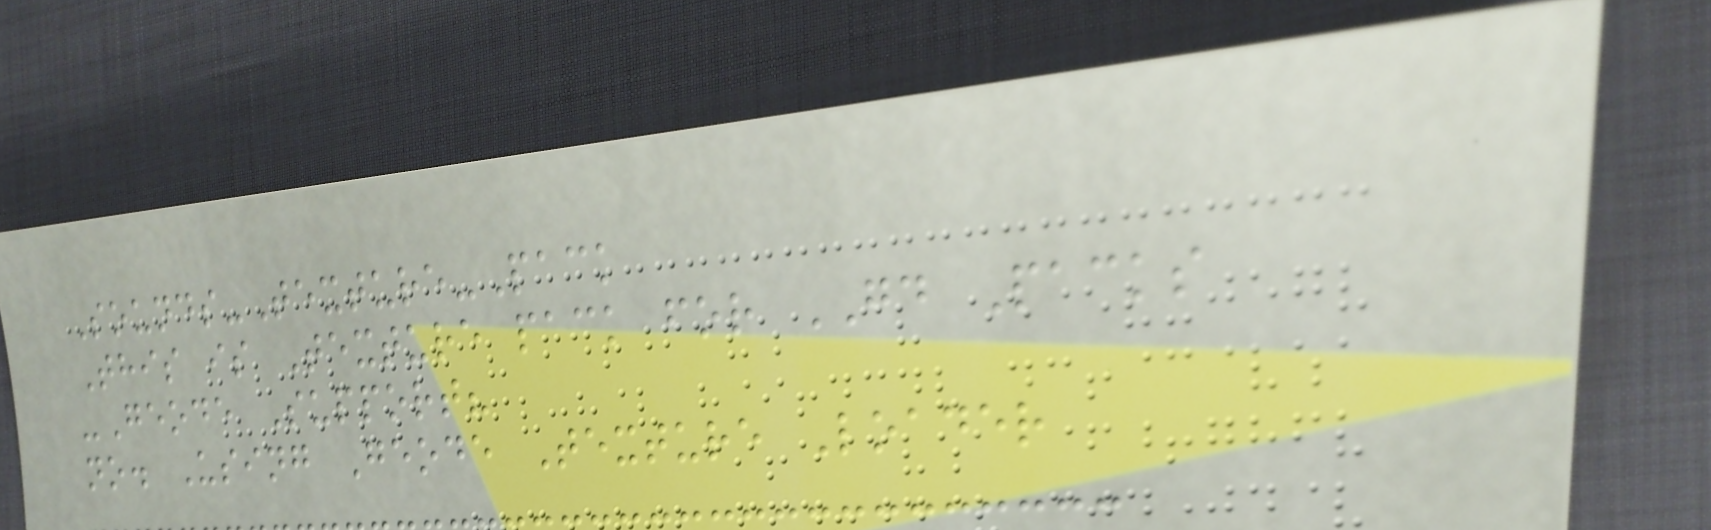Sounds-Texture-Pack
This is Texture pack for GD Packs
-Geode Support?
no. Using Geode Texture Loader
